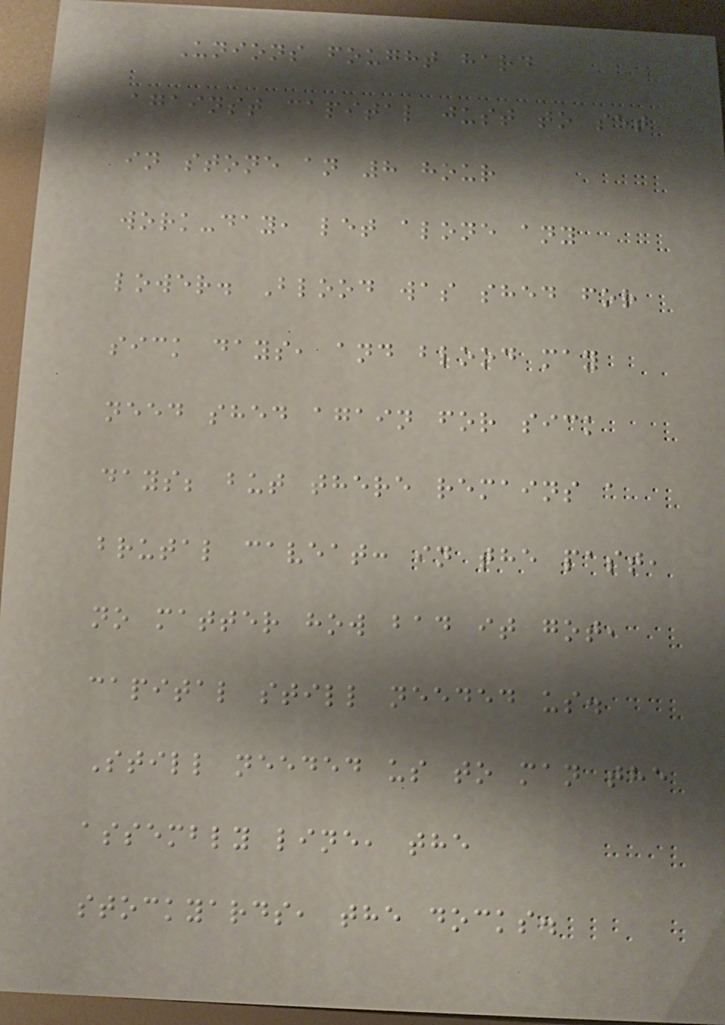Unions fought hard
against capital just to set
in stone an 8 hour
work-day, let alone any
lower. Blood was shed for
sick days, and blood may
need shed again for sick
days; but there remains a
brutal caveat: in the past,
no matter how bad it got,
capital still needed us.
Still needed us to man the
assembly line, the
stockyards, the docks.
